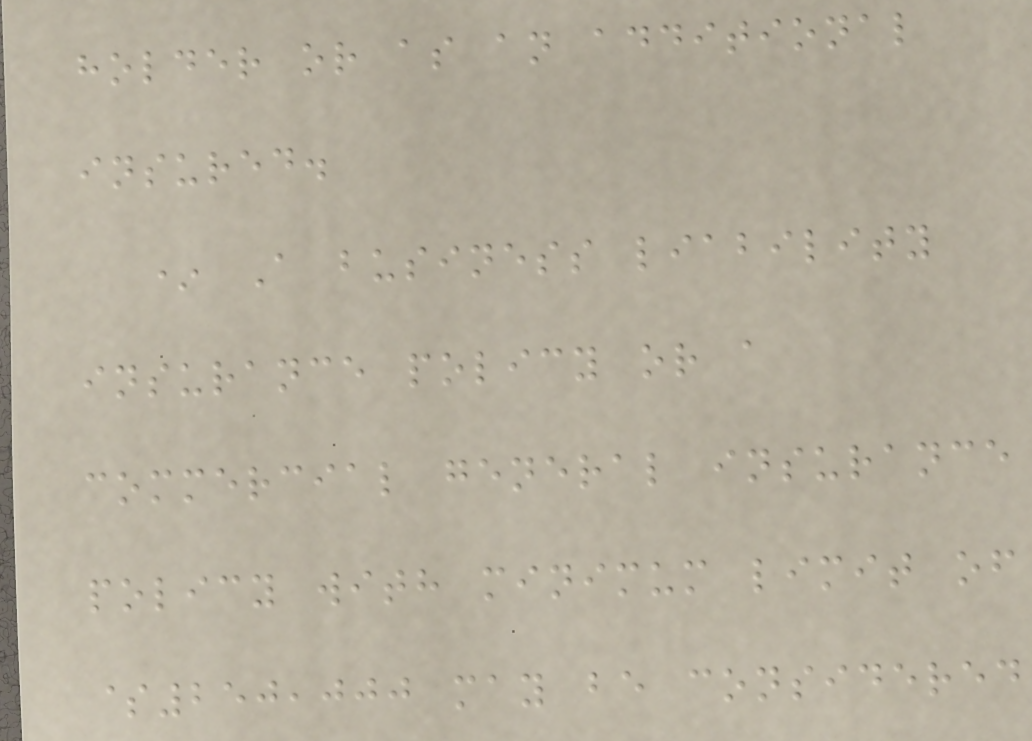holder or as an additional
insured.
* A business liability
insurance policy or a
commercial general insurance
policy with minimum limit of
$250,000 may be considered
